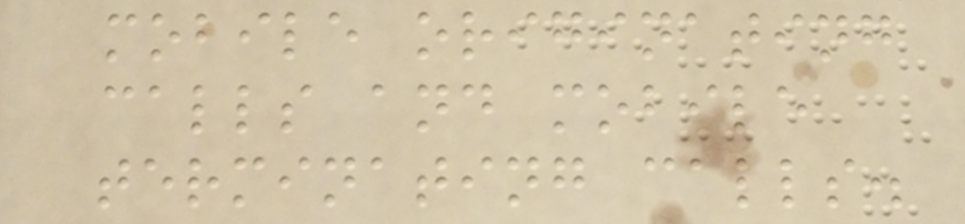mobile originating
calls and mobile
terminating calls.
